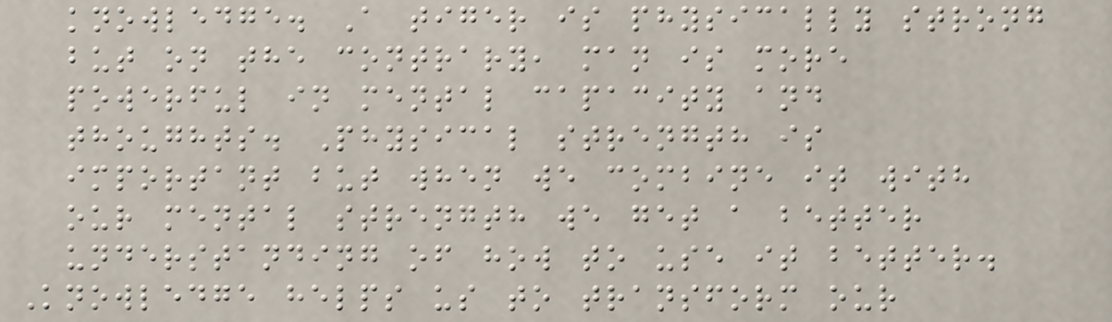knowledge. A tiger is physically strong
but on the contrary, man is more
powerful in mental capacity and
thoughts. Physical strength is
important but when we combine it with
our mental strength we get a better
understanding of how to use it better.
Knowledge helps us to transform our
